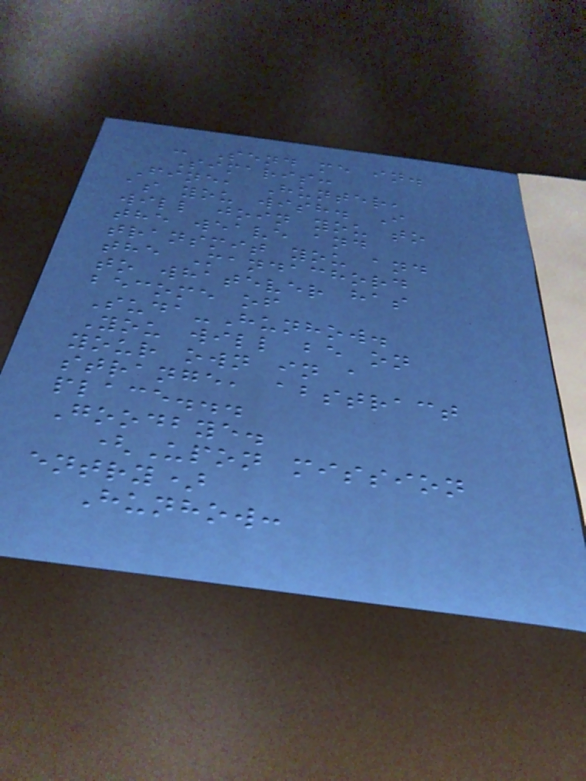- Send me in.
Simaris:
Fine, Hunter,
as you wish. I
will join you to
the weave and
transmit you and
the Mandachord
to whatever has
become of
Suda-Hunhow.
You will be on
your own in a
strange, abstract
place...
Goodbye.
(Upon mission
entry)
Hunhow:
